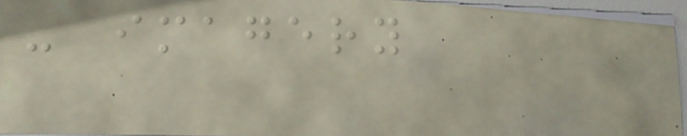- imagery
